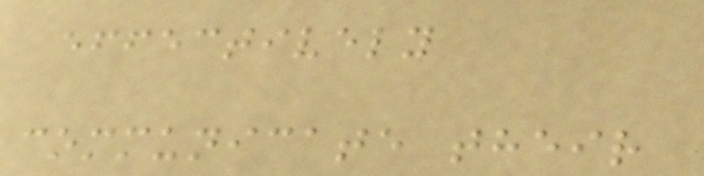effectively
communicate their
